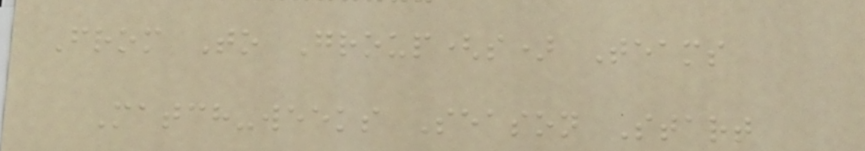From To Group(s) Teams
Match-weeks Season Start
